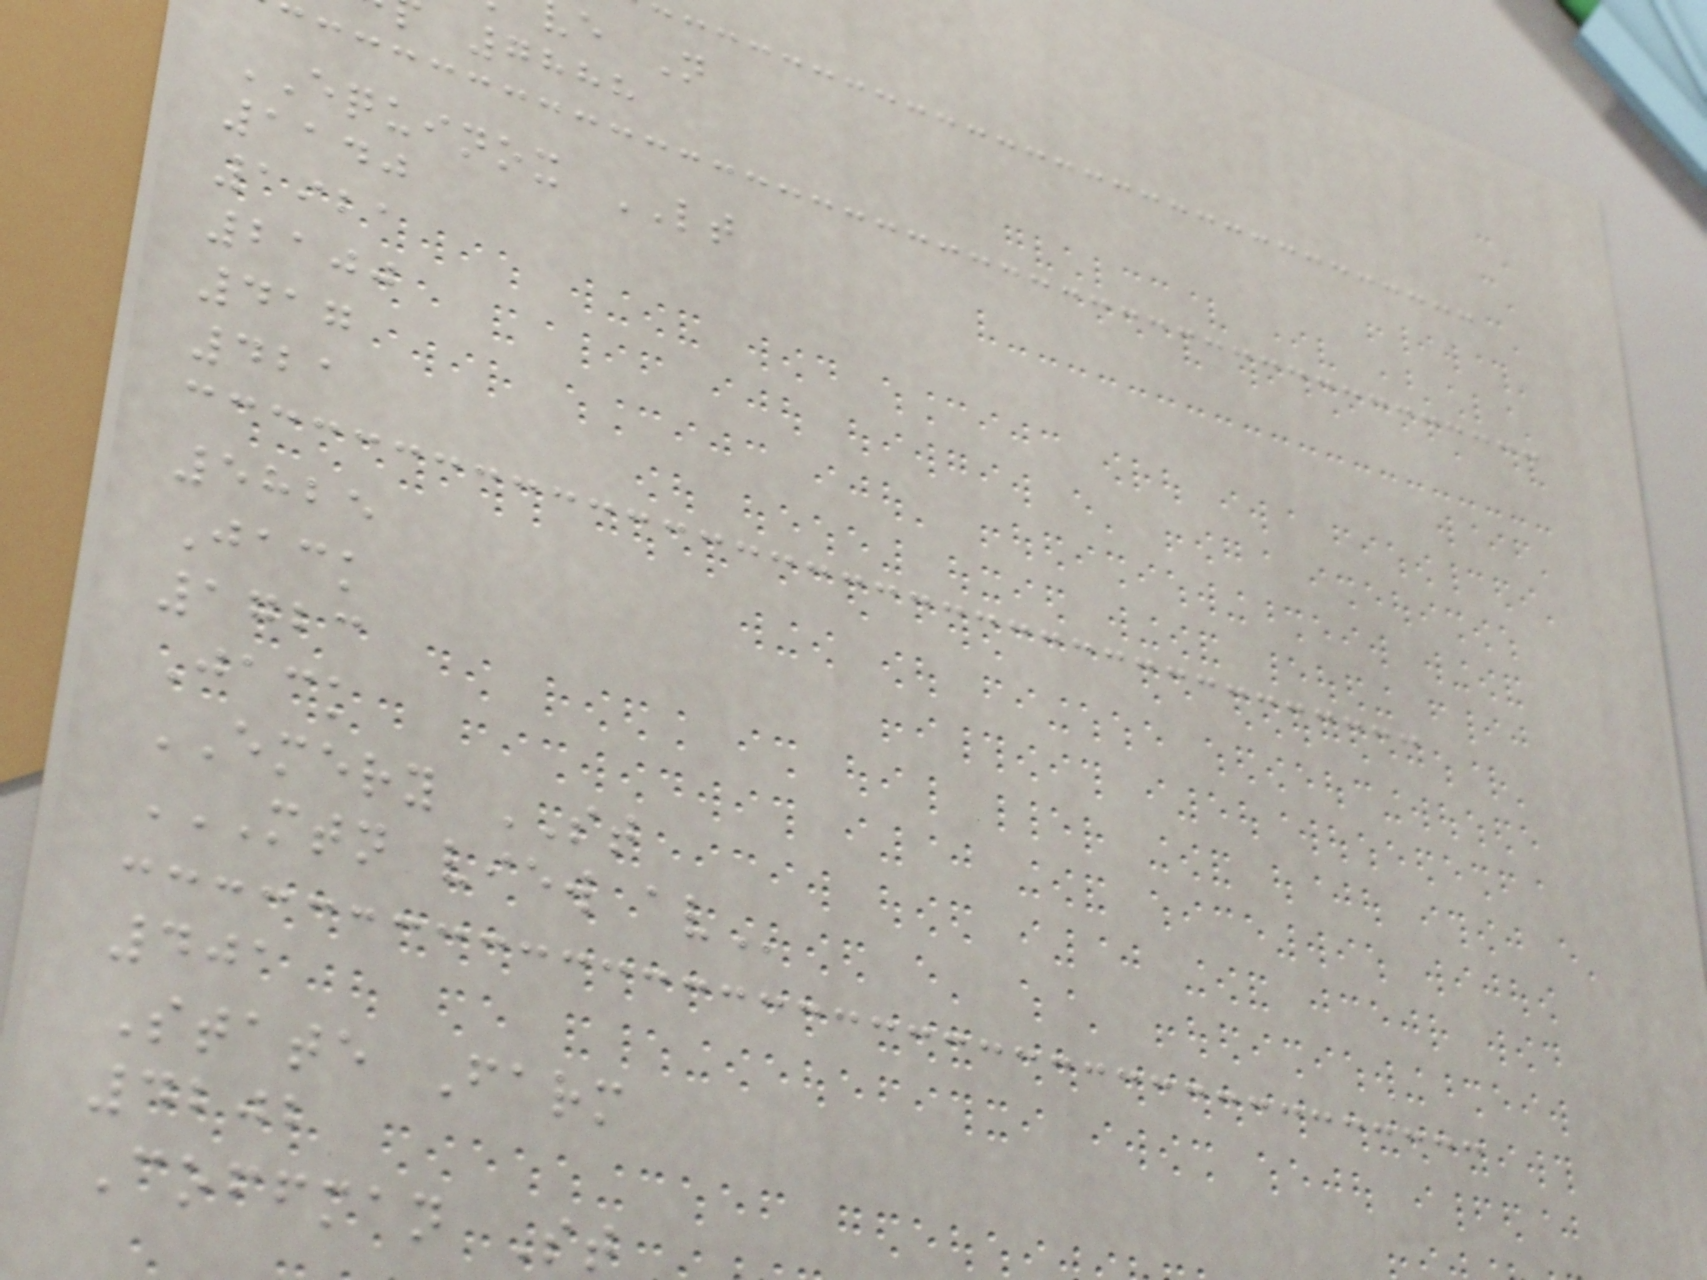e N
7888
EQUINOX LT
1140
1921
2100
417
421
5825
Jack
1723
Jack
EMERY ST
MTN VIEW AV
401
State Farm
4202
Coffman St
